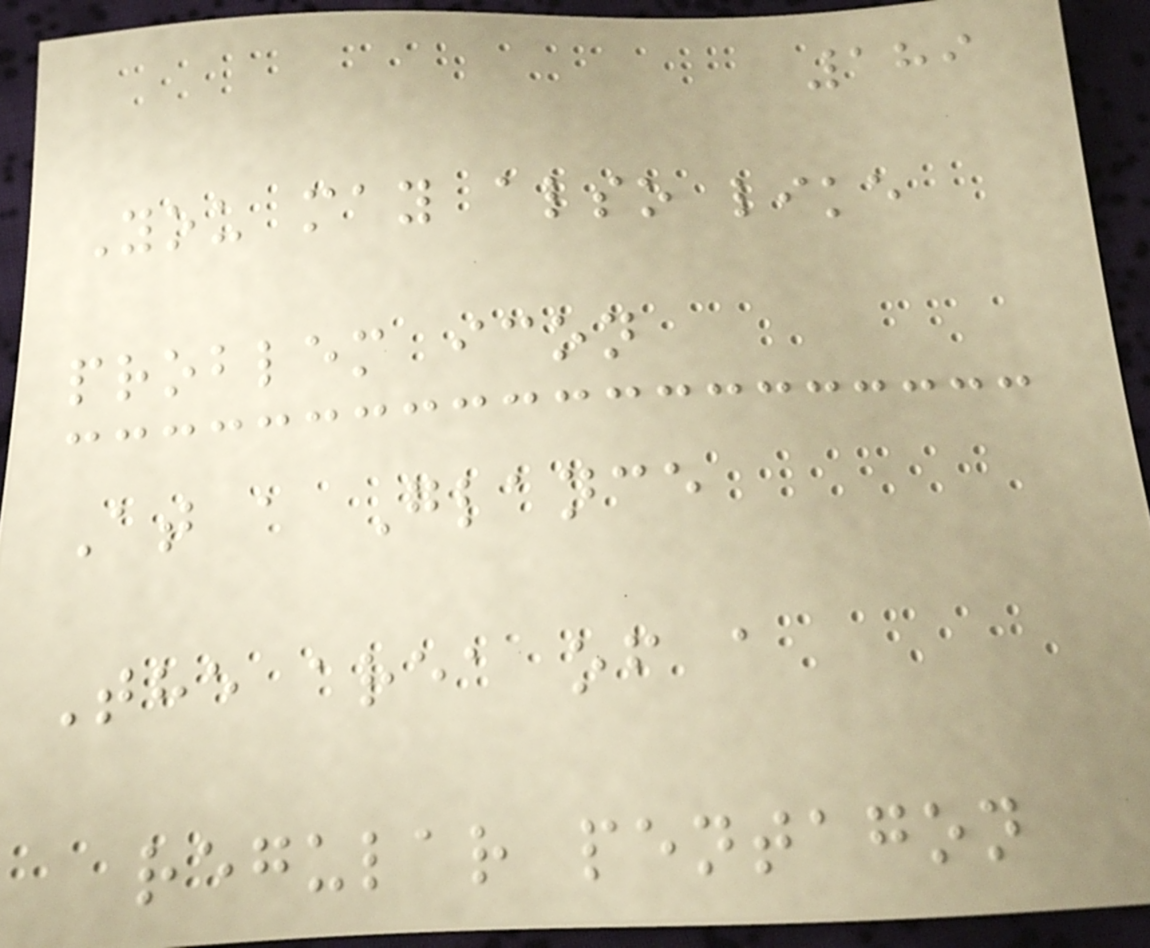189
You may also like
problem icon
At a Glance
The area of a
regular pentagon
